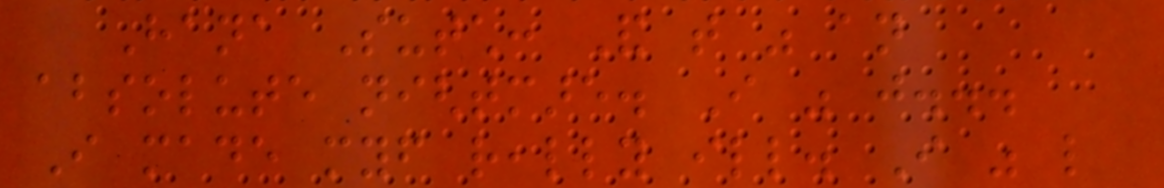Hana Sutch: And that was an
absolute nightmare. I was just...
I made myself really ill. I was like
